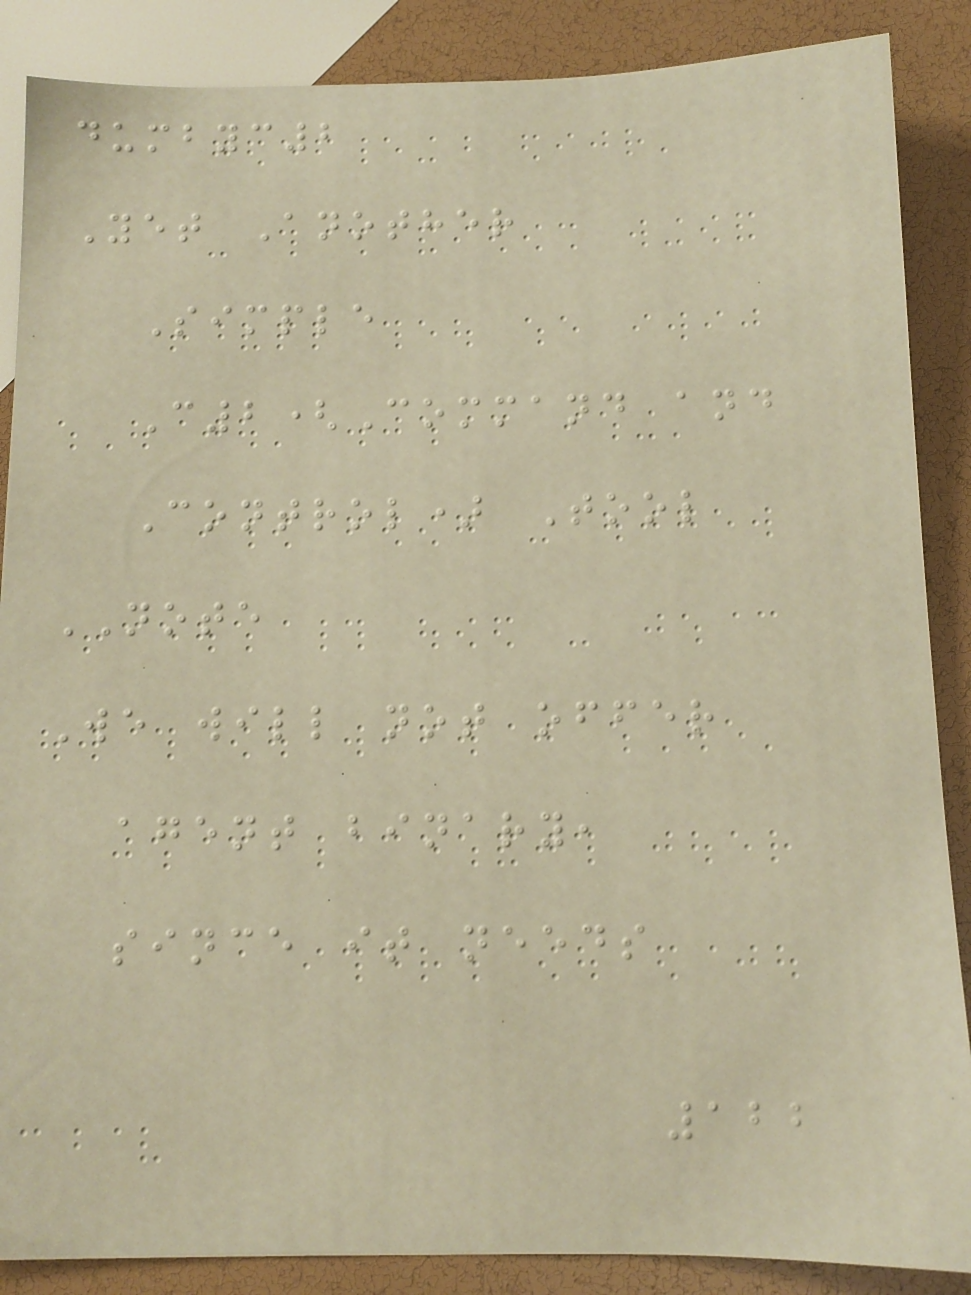dumbyc2
Yet Another
Simple
C2(Command and
Control) Tool
NOTE
We will not offer
agent binary,
since it needs
122
